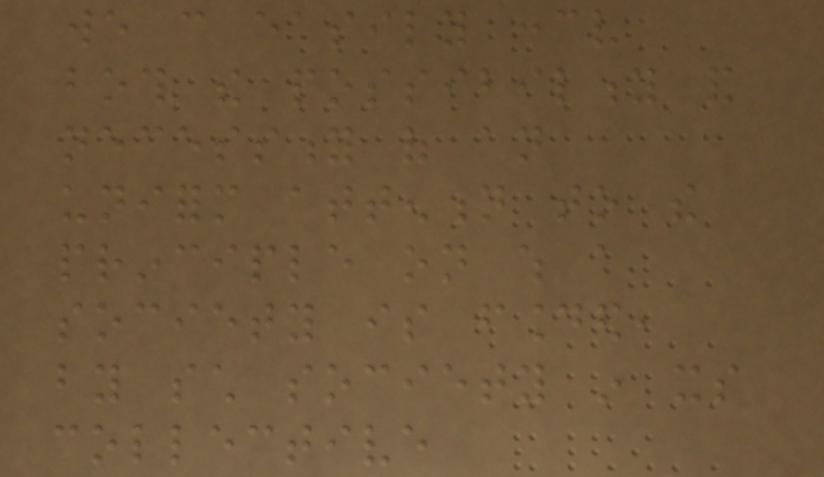we can easily conceive
both the possibility and
necessity of an
uniform attention to the
principle on which a
society is founded,
by such society in its
collective
